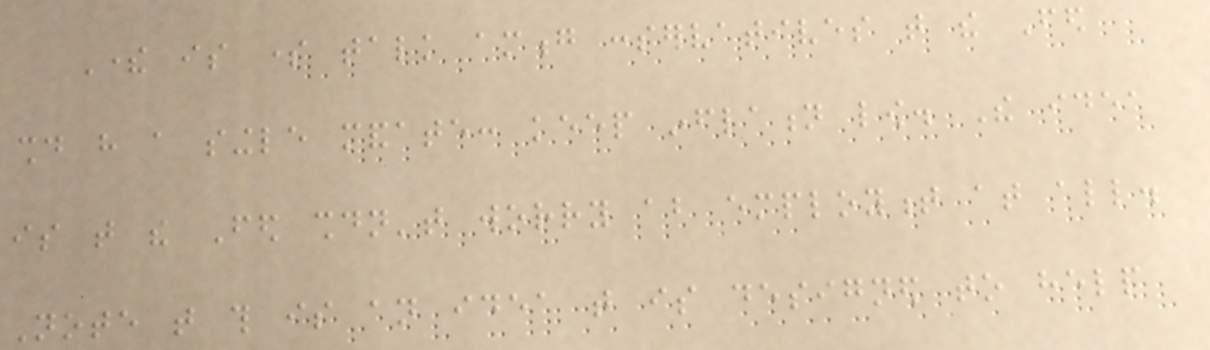There is some talk among conservatives that the Fed
should have a single mandate: keep inflation low. The idea
is that the Fed shouldn't worry about employment at all.
Note that this is an idea that is designed to help
